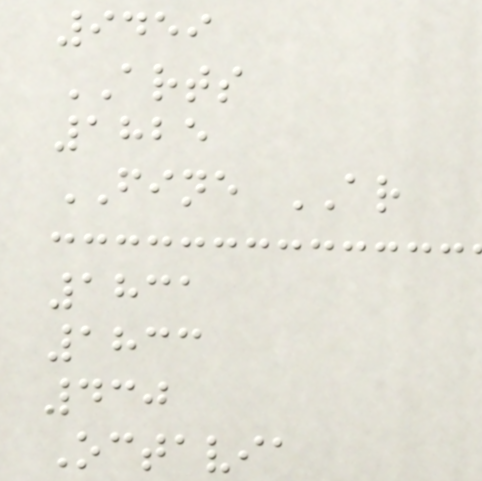9459
ARTS
1825
FINE AR
1831
1833
430
Octavia
